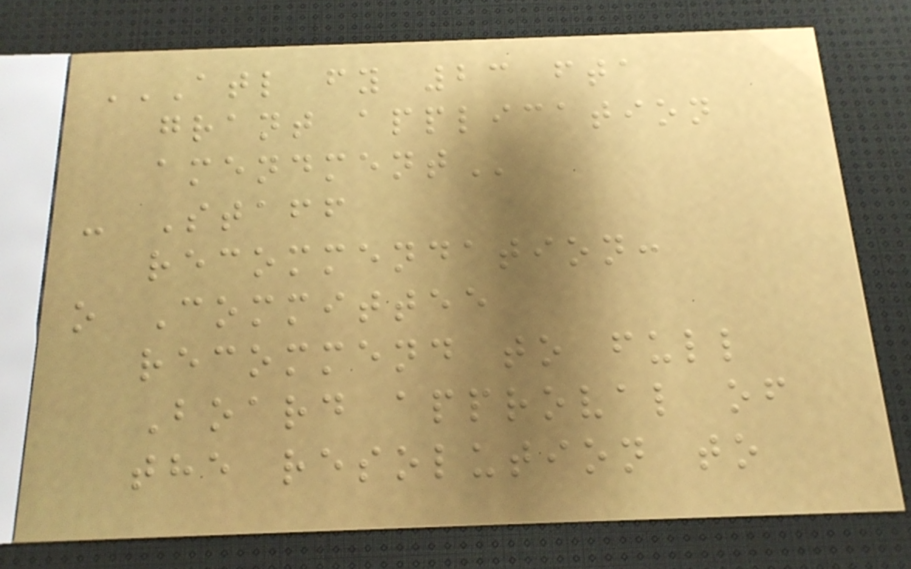ATL FY 23 FTA
GRANT APPLICATION
AMENDMENT
- Staff
recommendation:
o Committee
recommend to full
Board approval of
the resolution to
